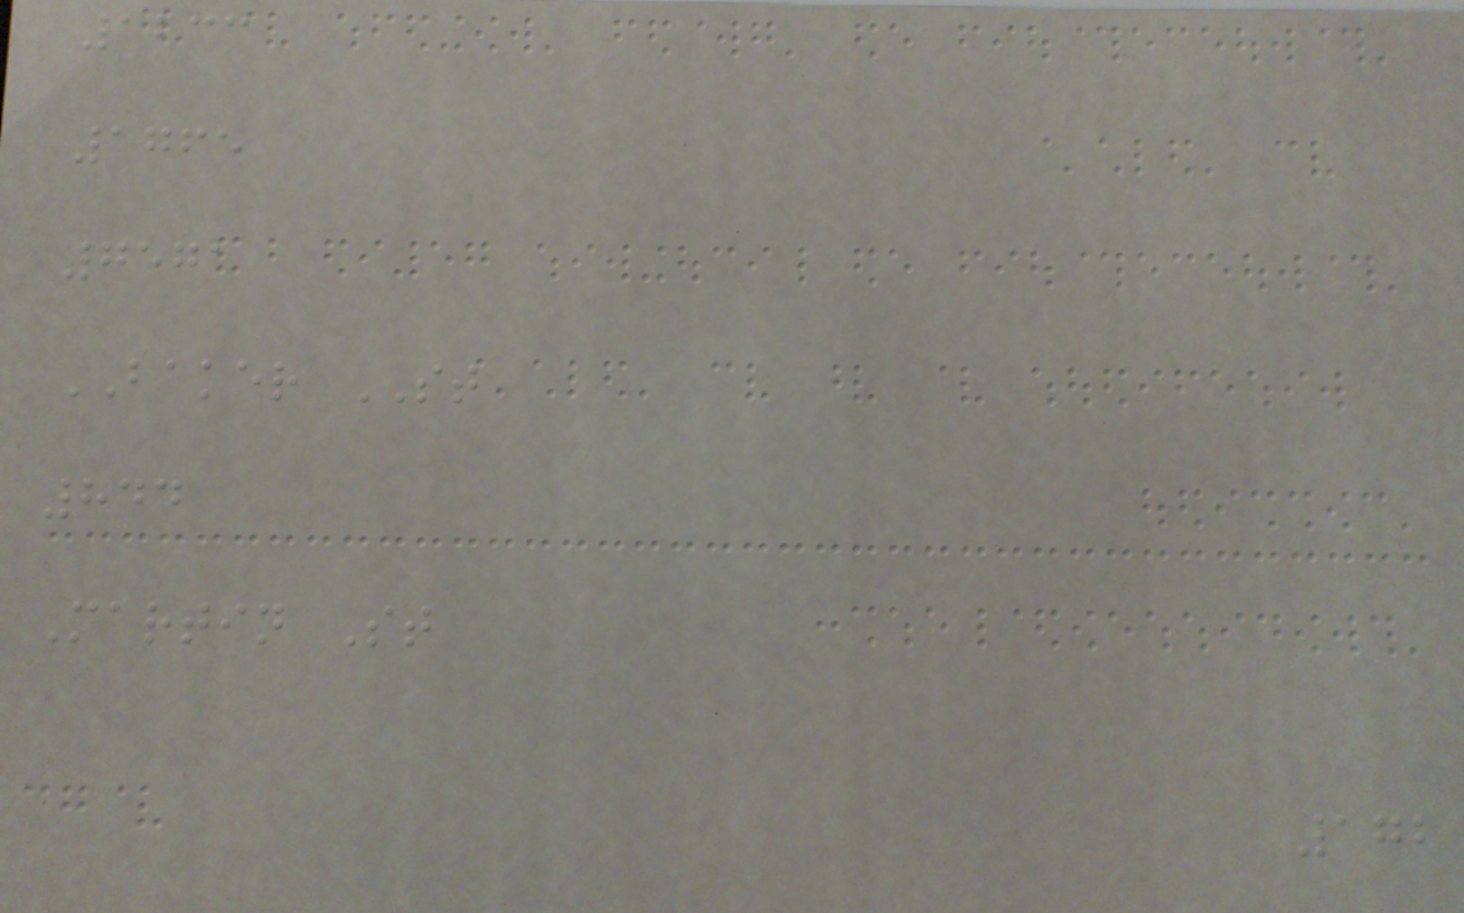1233
1765
7571
BAKER ST
844
Martin St
172
